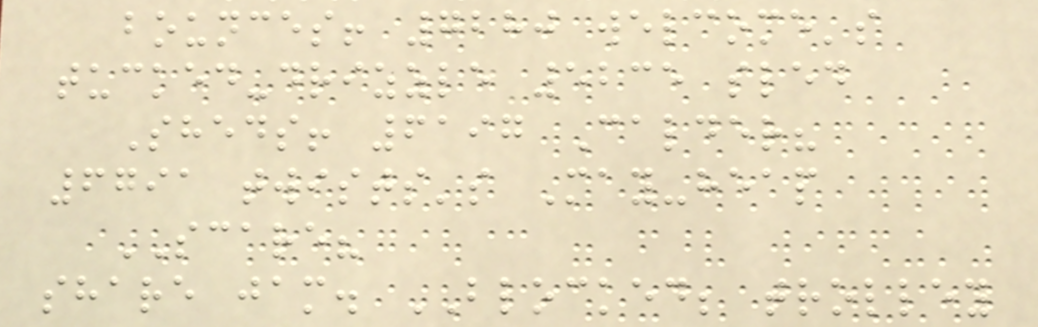bounces! 7280 welcome's
tucked-drizzle 5235 sled
Sheds! 6197 Calder?
6791 twists's May-heap
SCARE?
share jam. BLOCKED; trolley
